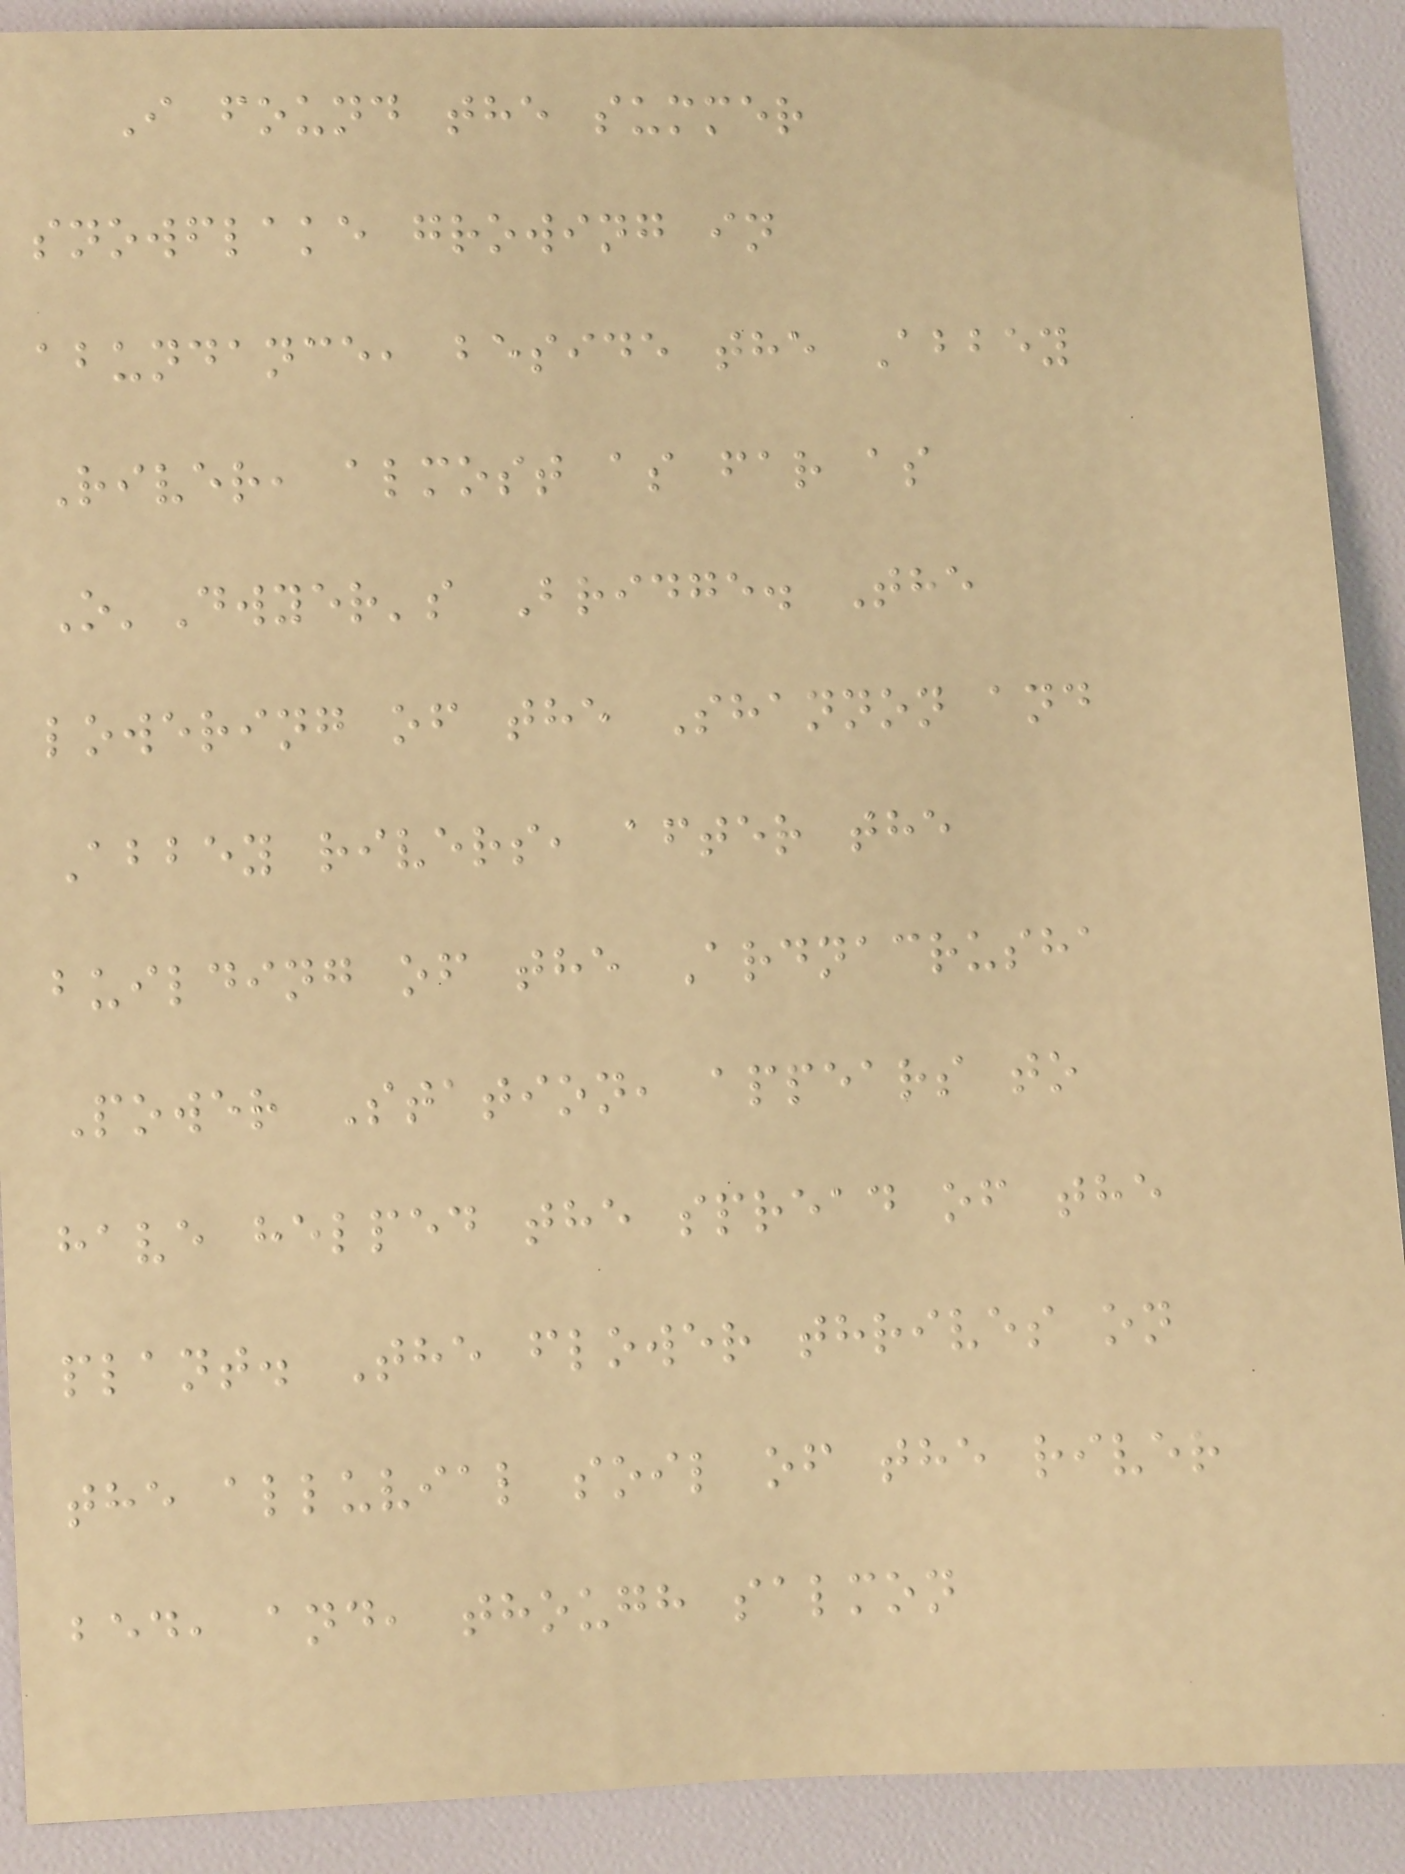I found the summer
snowflake growing in
abundance, beside the Abbey
River, almost as far as
O'Dwyer's Bridge. The
lowering of the Shannon and
Abbey rivers, after the
building of the Ardnacrusha
Power Station, appears to
have helped the spread of the
plant. The flower thrives on
the alluvial soil of the river
bed, and, though salmon
